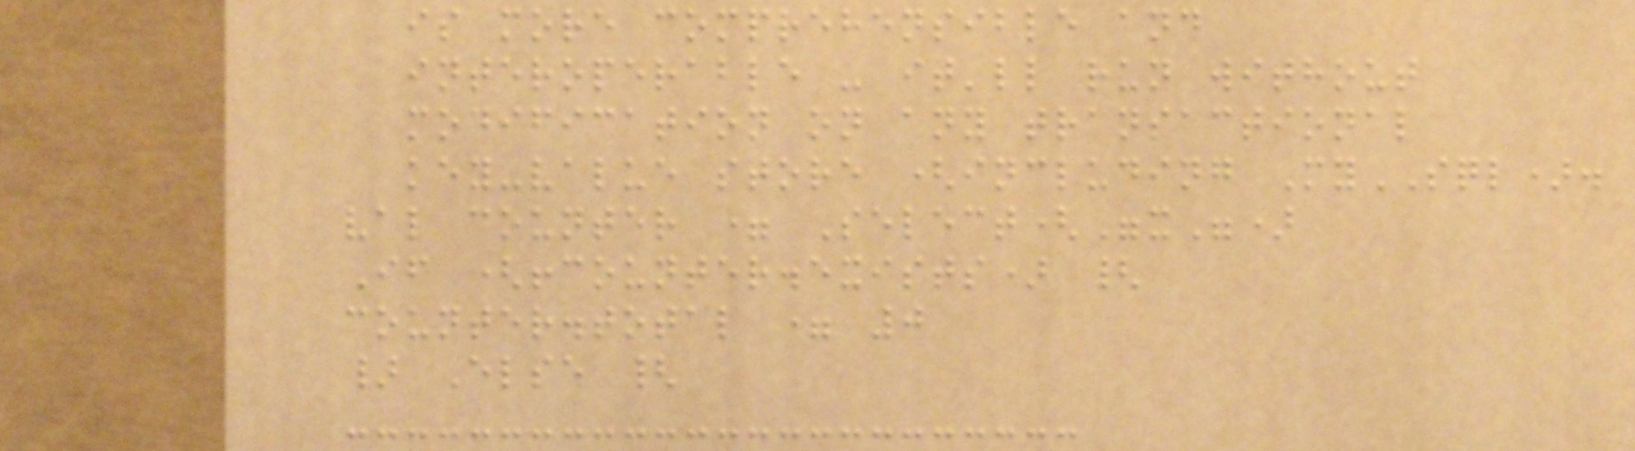is more comprehensible and
interoperable - it'll run without
modification on any transactional
key-value store (including MySQL).
val counter = Select("x")
If (!counter.exists) {
counter.total = 0
} Else {
